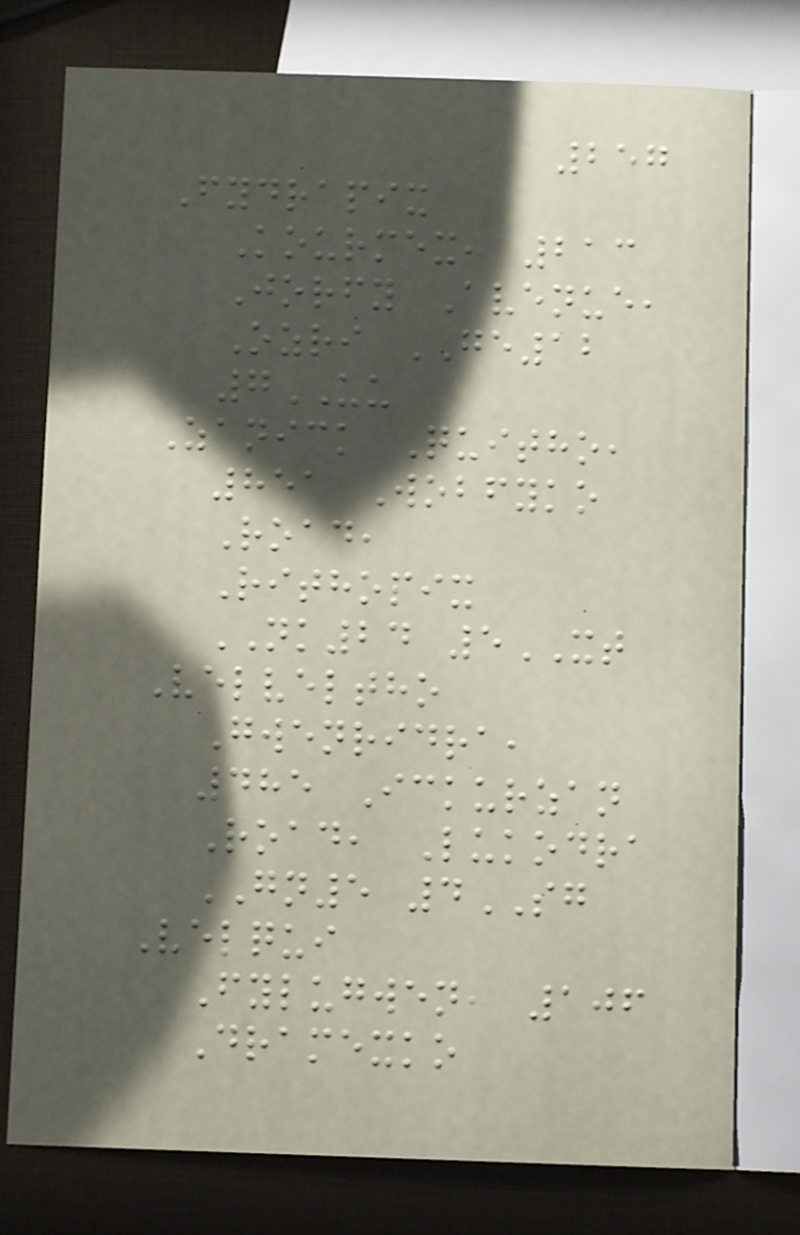257
Fydrapix
Kourmex, 213
Jorfy Avenue,
Ozri GE12
7UU
Zanick Quitho,
851 Wobfyko
Road,
Rithopix
NK24 5XT
Velveltho
Gwenridra,
485 Ickurzan
Road, Lukodra
GN5 4SG
Velqui
Fylugwen, 106
Dramexko
